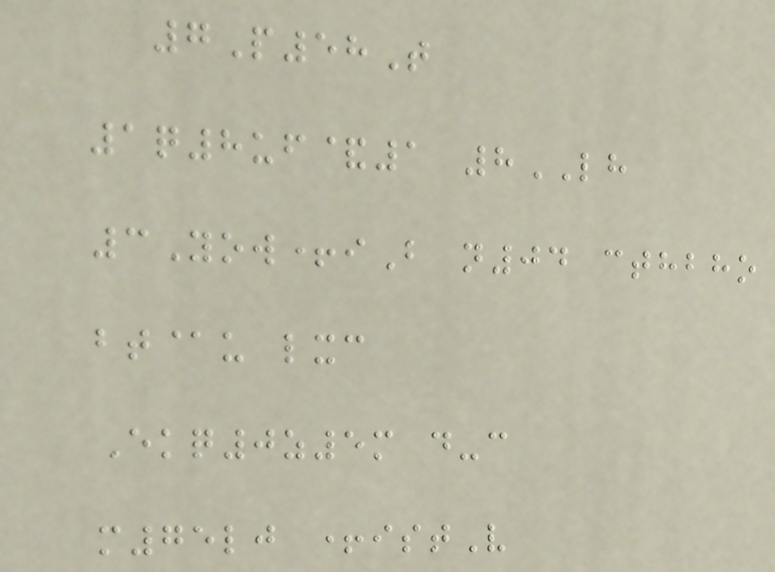7P58T
1q8uf&1 8LH
3Yow+iB n04 cthbho
bt@u lxc
Ekq0z5m d-c
m75lj +istV
